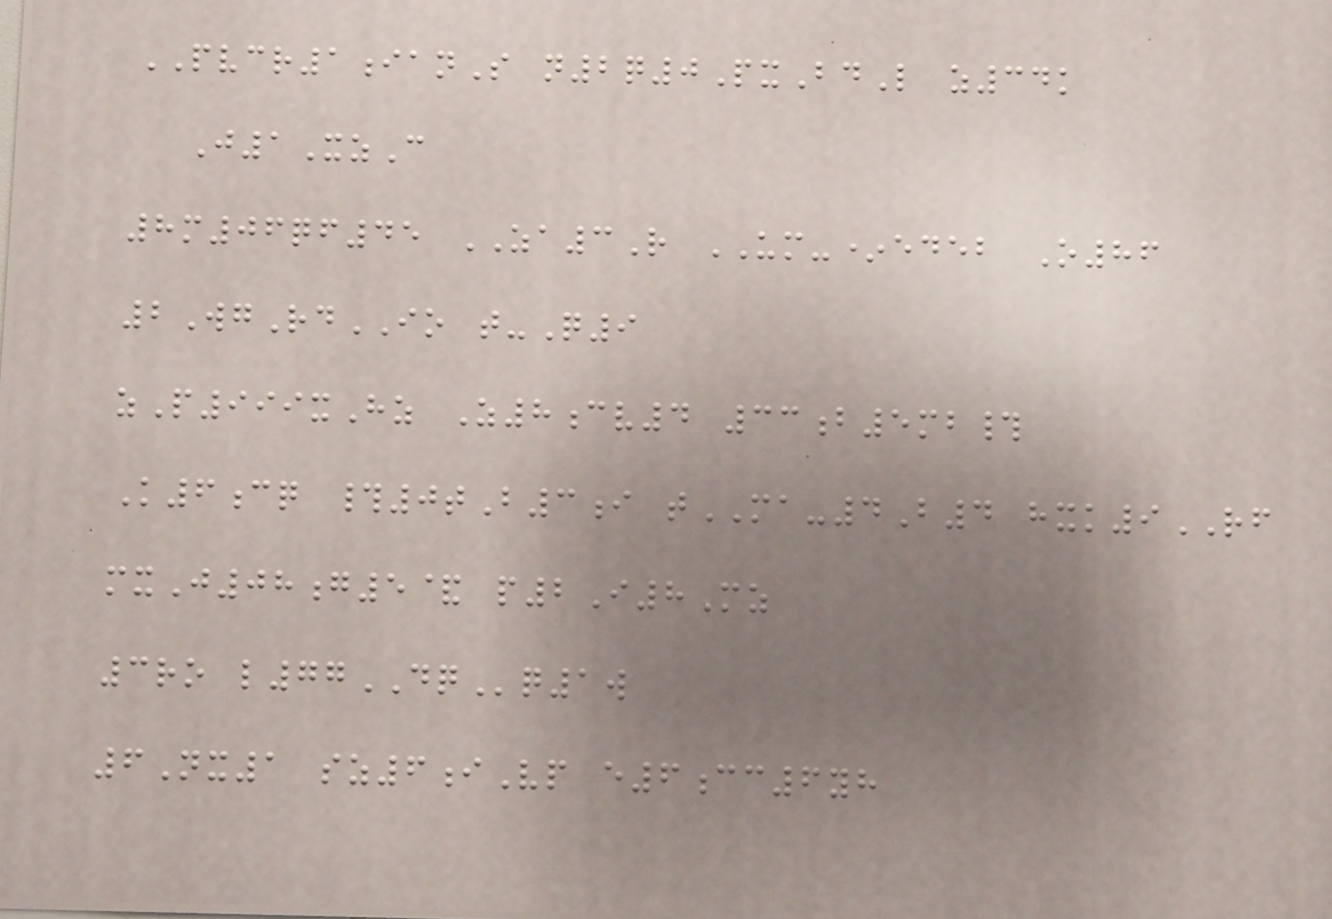PVCR1ianS n2q0PxBdL z34k
J1XzC
8m06qf45 ZA3R UM-*edeb O86
2WgRdIO t-Q9
zP999xHz Z8cv4 33b5mb#
K6cq #0tB3i tMA-4B4 hxk9RF
mxJ08g5& p2I8Mz
3ro l77DQq1w
6Nx1 sz6iVp e6cc6yh
